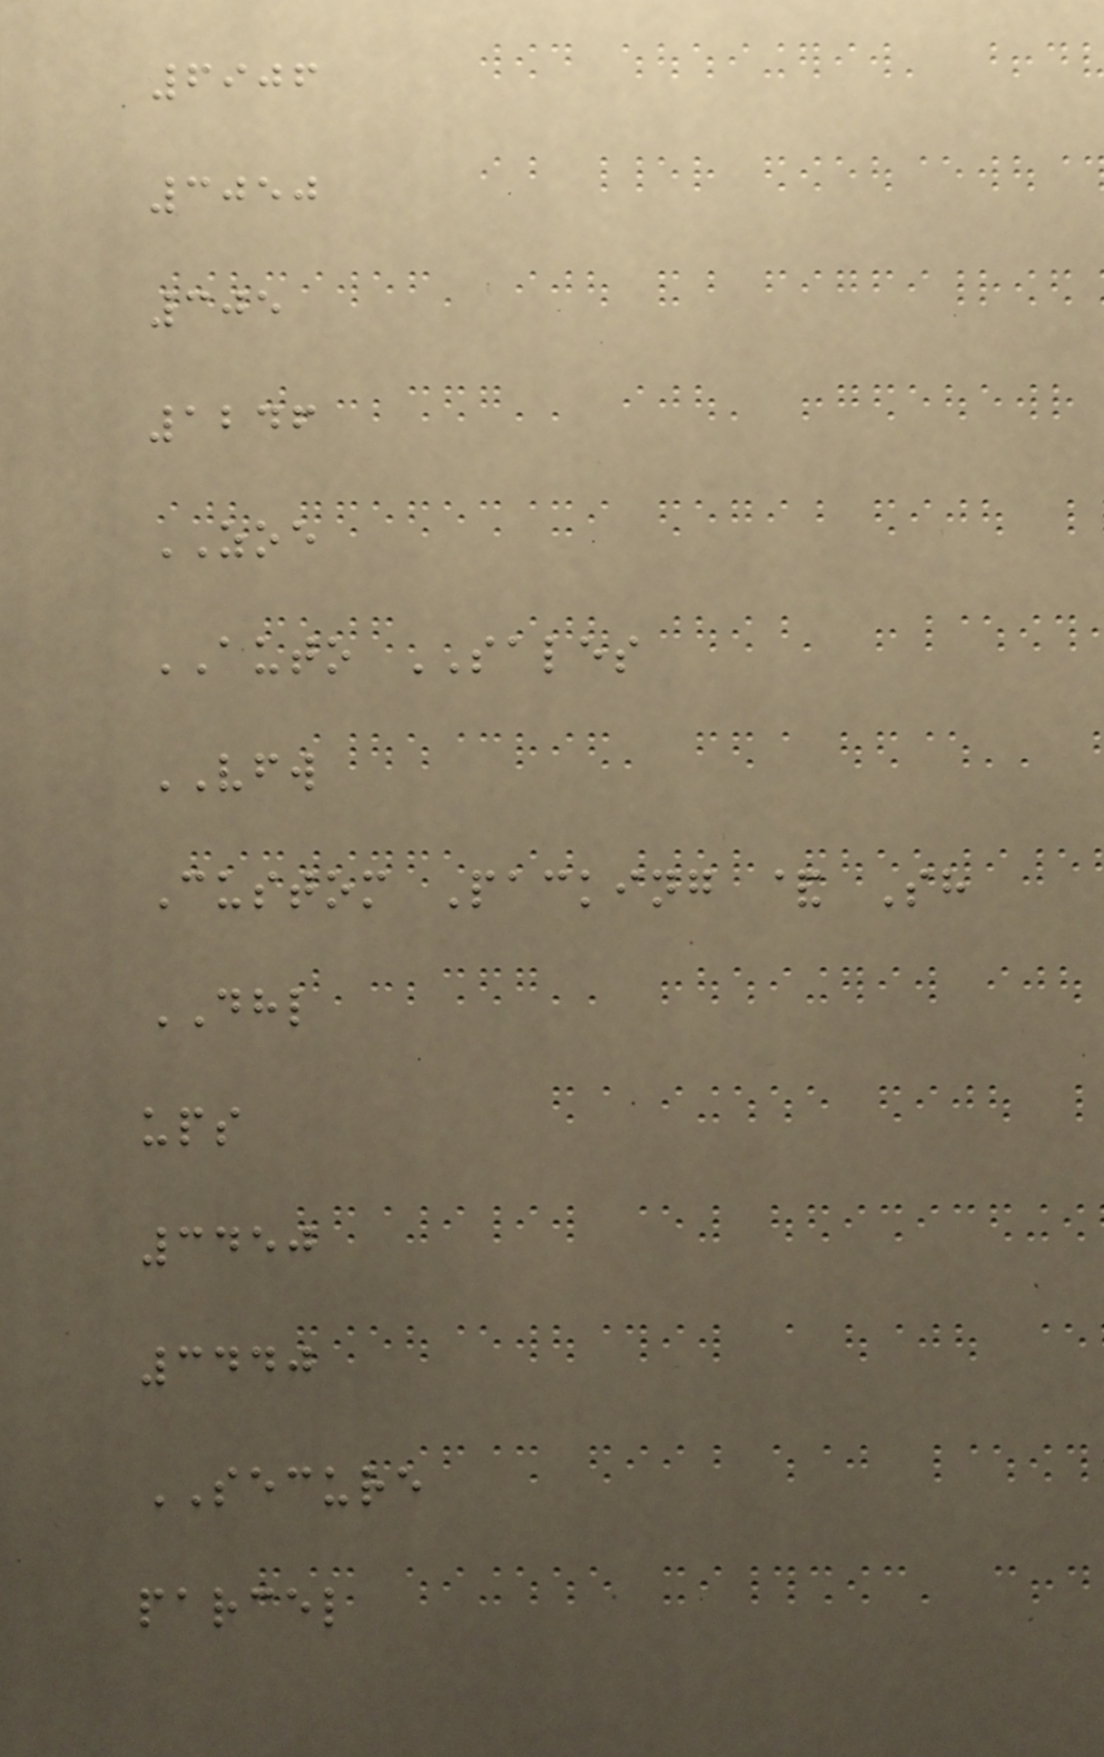6906
3050
305
1246
ZOE
AUTO SALES
VFW
Custom Packing & Sh
DHL
ups
3450
3440
SECURE
parcel
